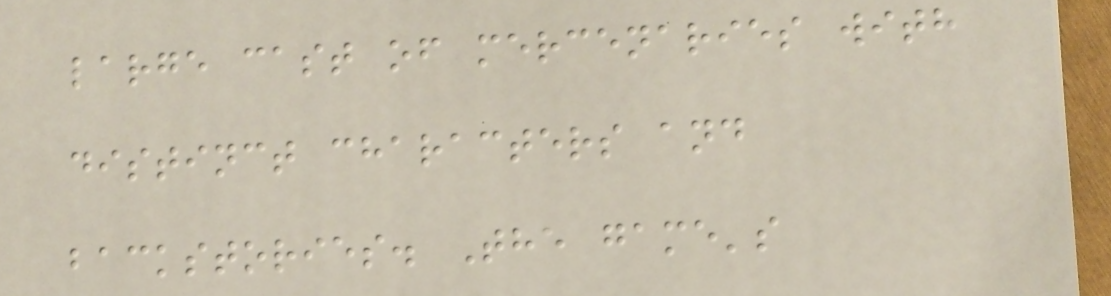large cast of mercenaries with
distinct characters and
backstories. The game's
